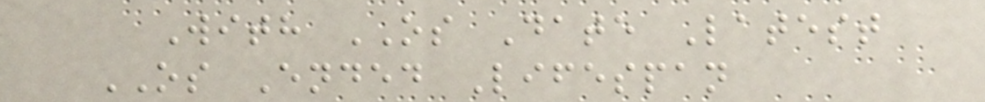With OS Date Latest
OS Ended Lifespan
